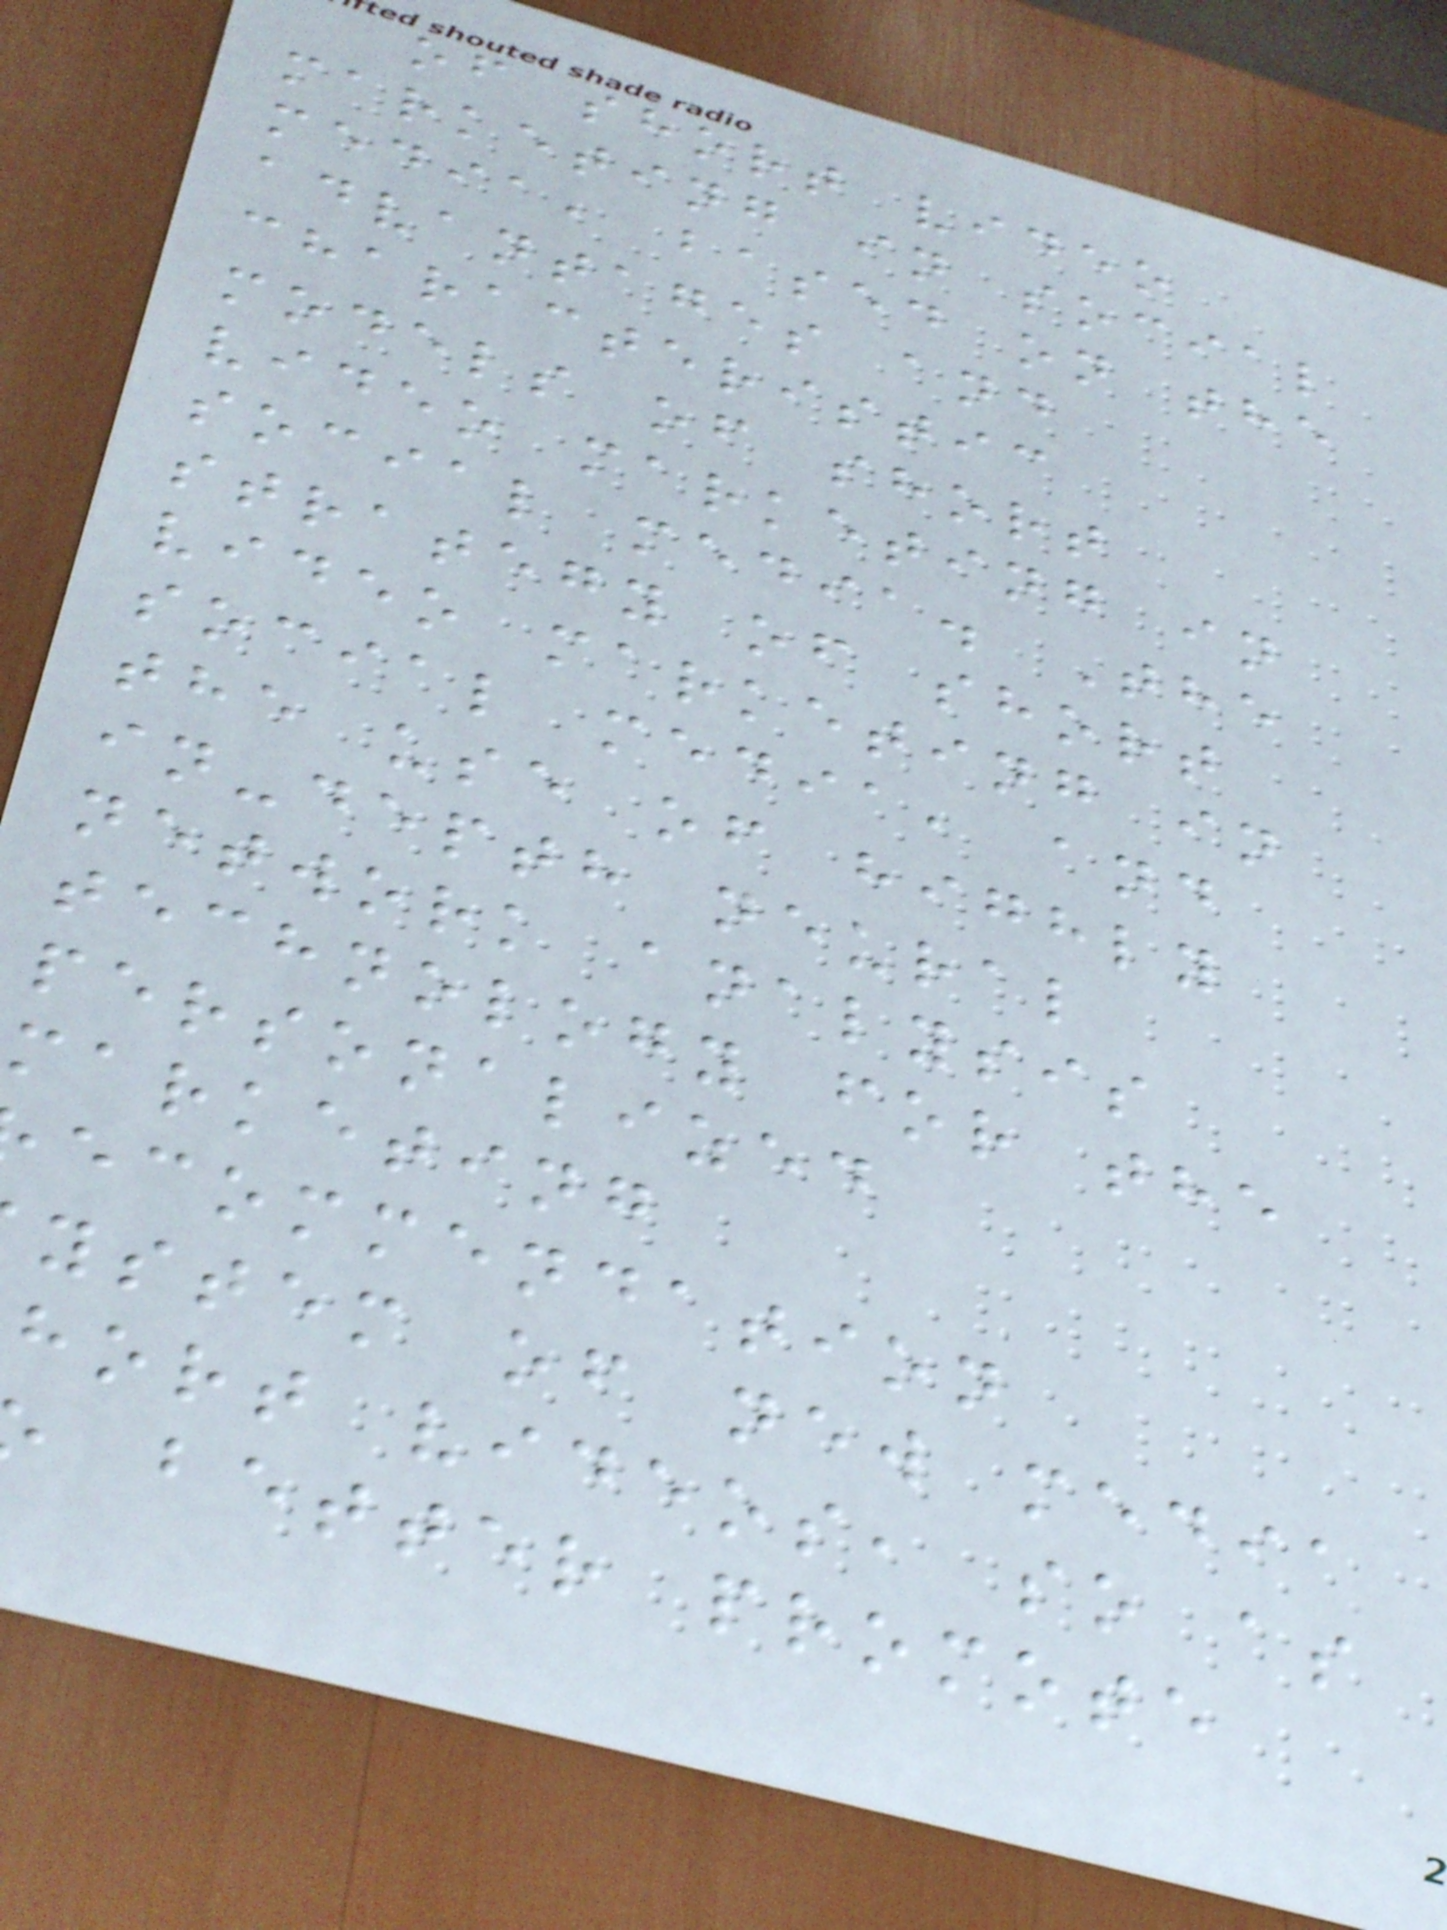of short video
marketing in social
media, based on the
advantages and
characteristic
models of short
video marketing in
social media. The
strategy of short
video marketing in
social media, and
the use of highly
in-depth neural
network analysis
technology for the
personalized
marketing
ecommendation
ystem of new media
hort videos, so as
better promote
